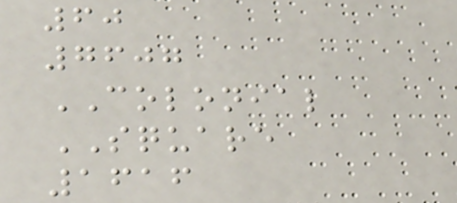60
7607
COLONIAL
SQUARE
1616
